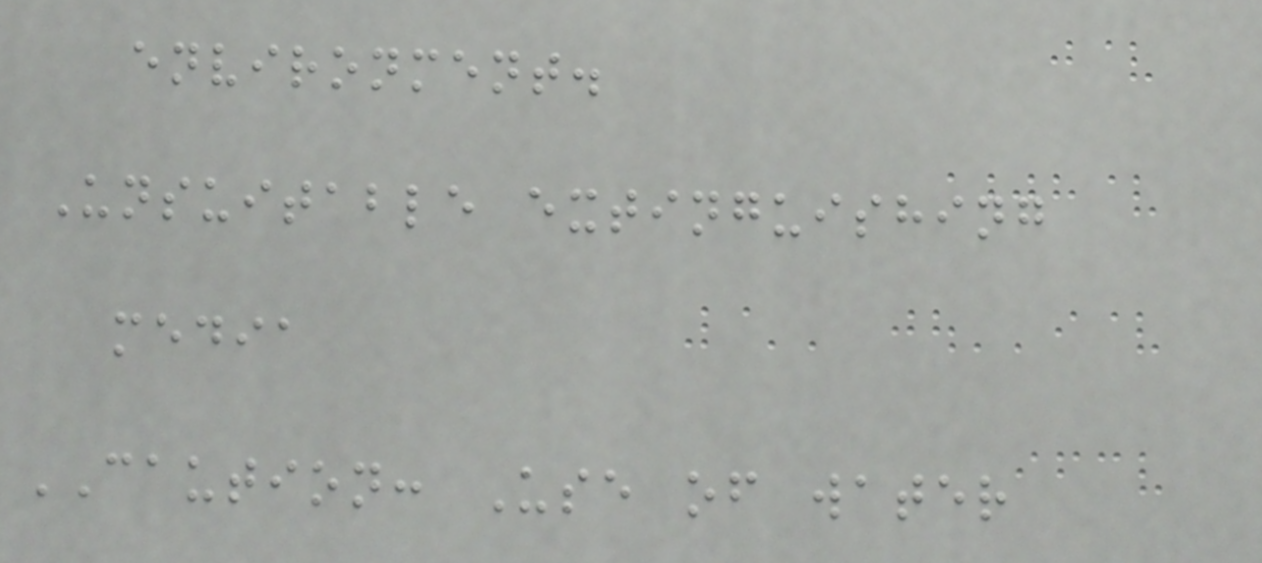environment.
Unsuitable extinguishing
media
CAUTION: Use of water
